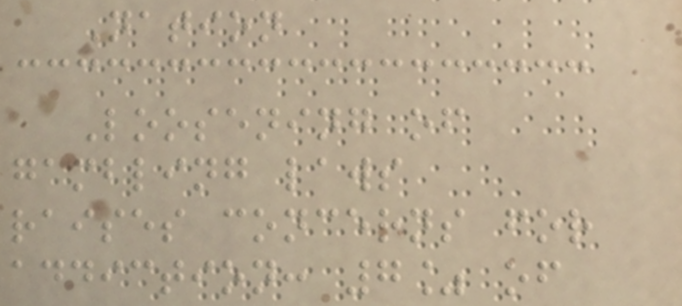Nation
Loosening of
gambling laws
raises concerns for
addiction: 7% of
